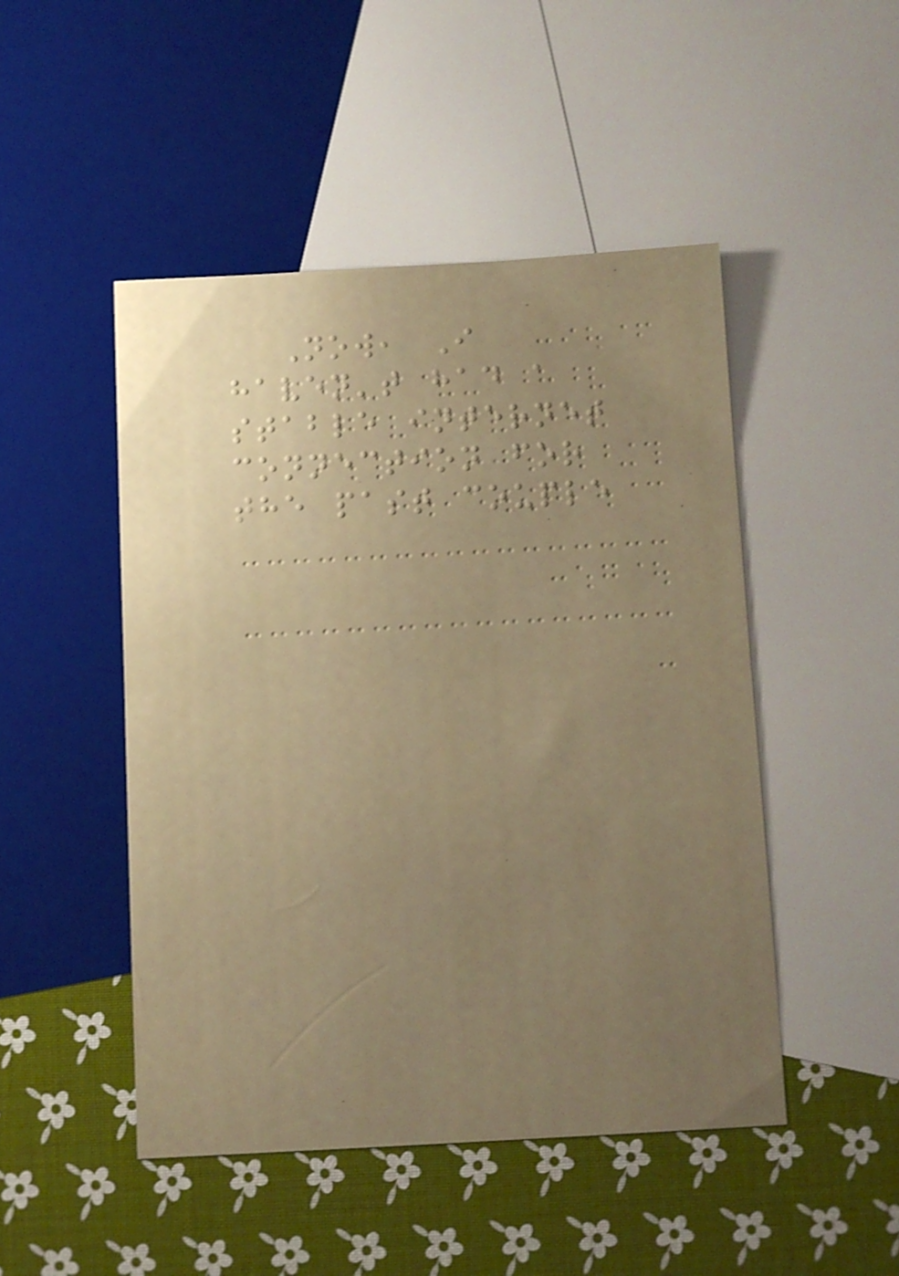Now, I
haven't had a
stable internet
connection for
the past couple
